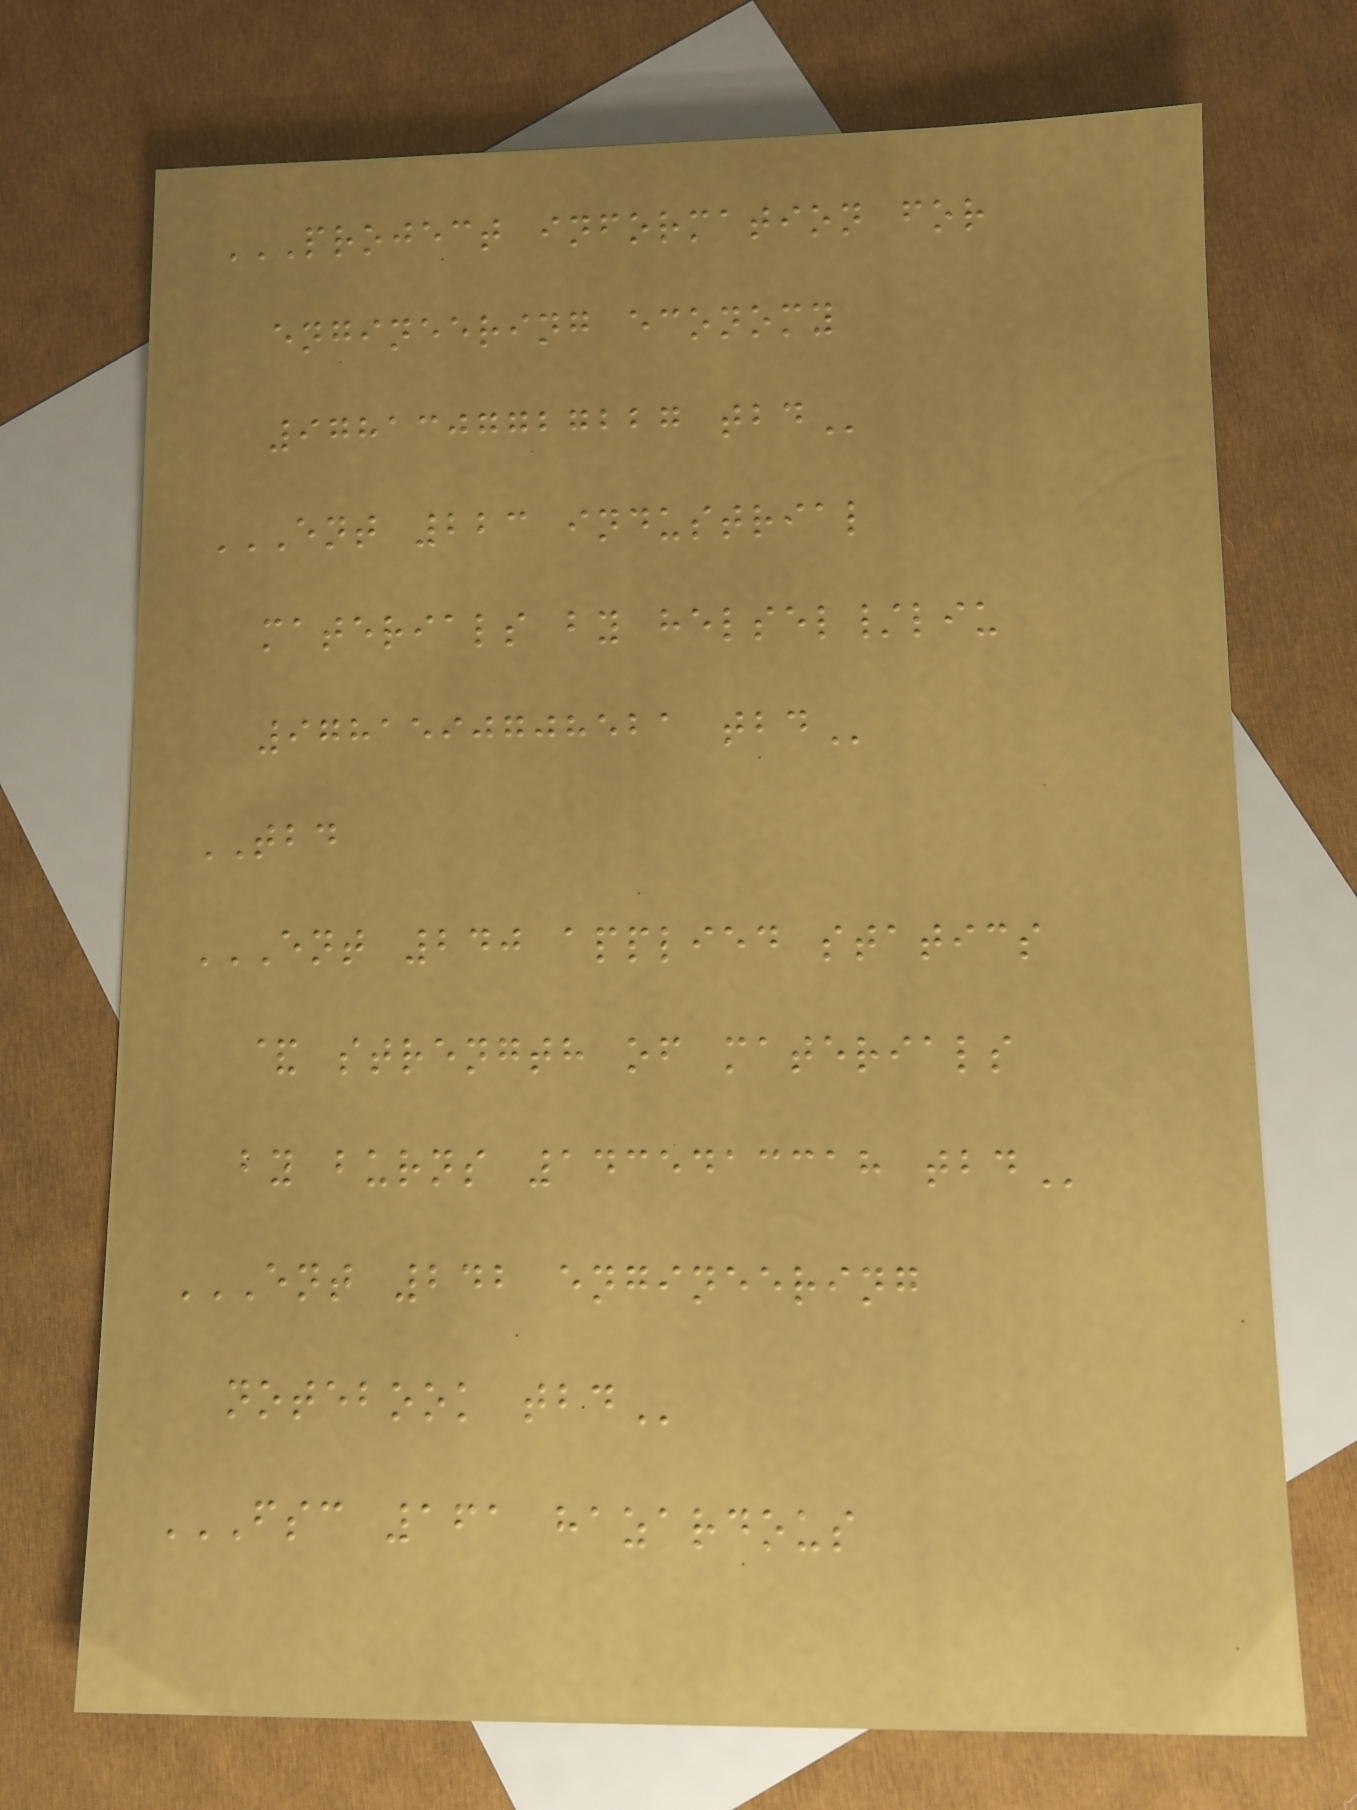PROJECT INFORMATION FOR
ENGINEERING ECONOMY
9781307727227 TBD
ENT 223 INDUSTRIAL
MATERIALS BY HELSEL/LIU
9781590708521 TBD
TBD
ENT 240 APPLIED STATICS
& STRENGTH OF MATERIALS
BY BURNS 1435413318 TBD
ENT 242 ENGINEERING
NOTEBOOK TBD
FSC 161 HAZARDOUS
